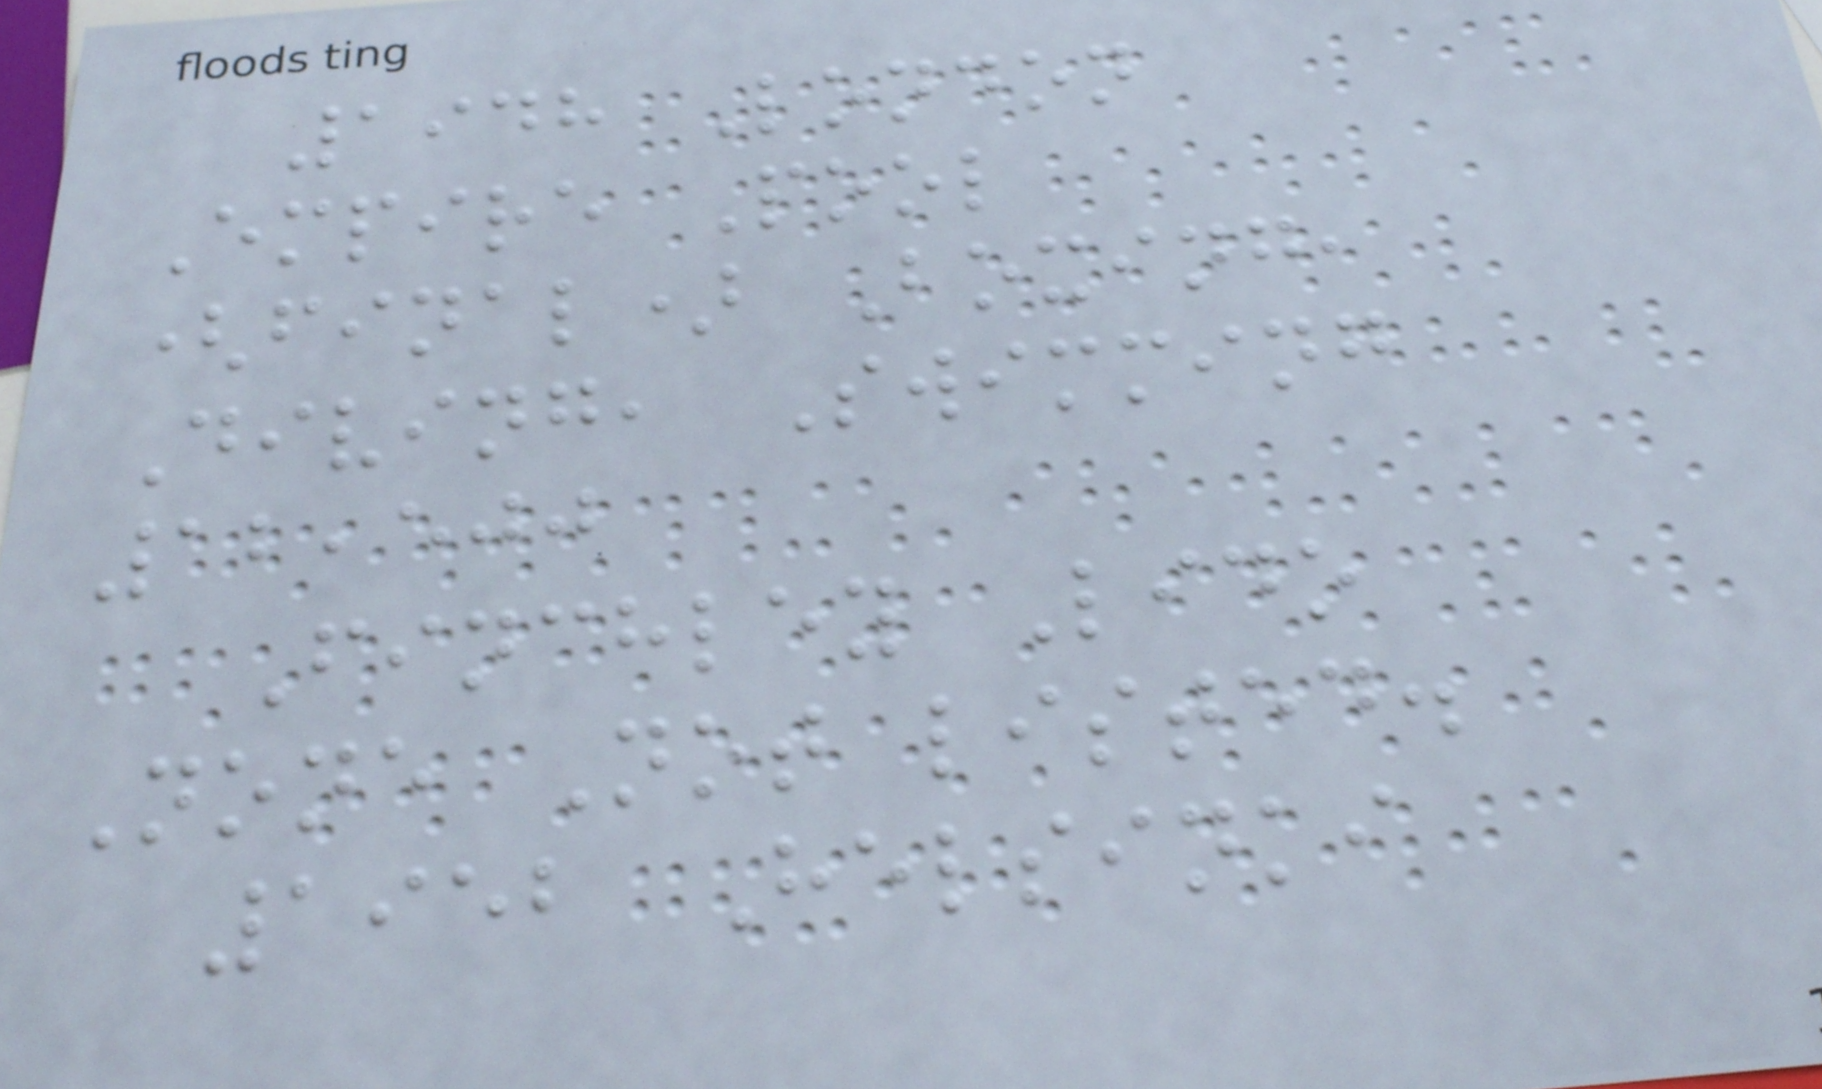1948 London
Empire Pool
(final) Boxing,
Diving, Swimming
12,500
Finchley Lido
None Not listed.
1952 Helsinki
